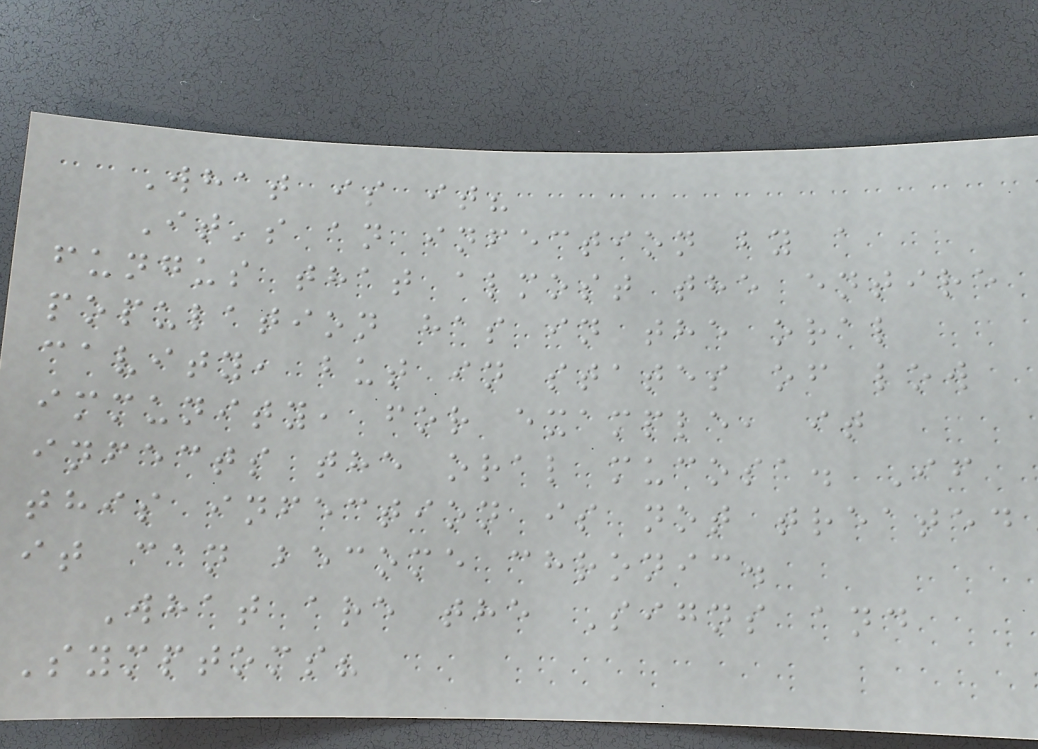What is it?
It's an infection by a
fungus that almost the entire
population has in the oral
cavity, but in states of low
immunity, for example, it
infects the oral mucosa. If
this infection is not treated
it can become chronic.
What are the Signs and
Symptoms?
